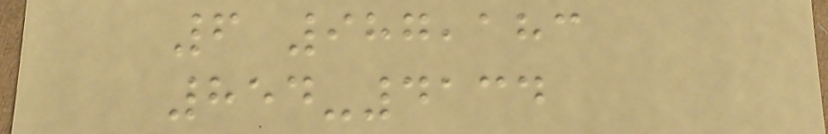6 987,183
854-4134
